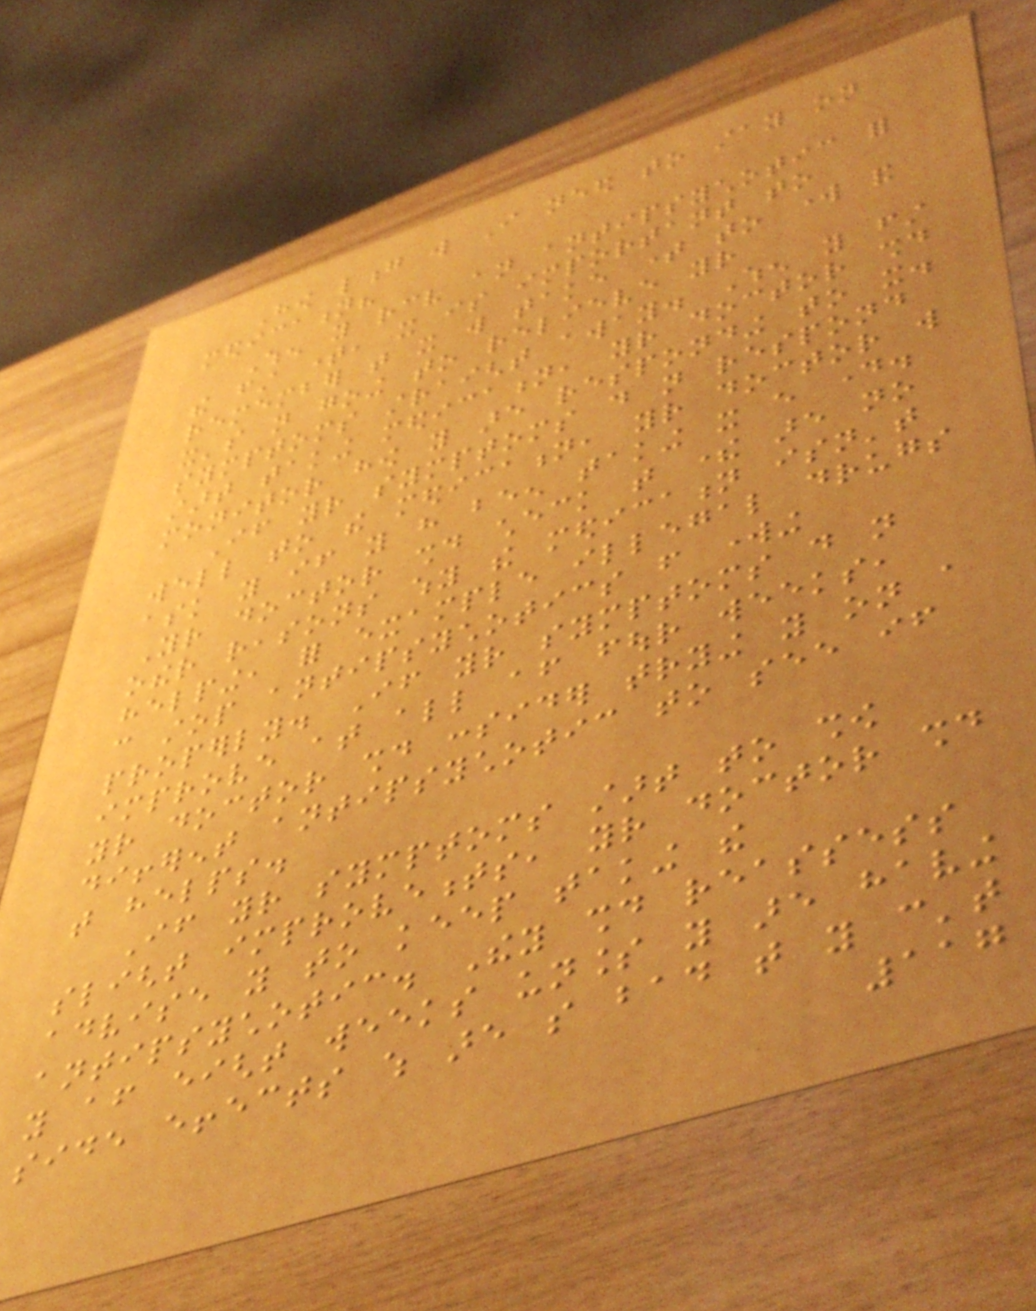How long will I need to stay on
medication?
When you receive an antipsychotic for
the first time, it is important to
remember that it will take time to work and
it's not going to relieve your
symptoms straight away. When you first
start taking medication, your doctor should
monitor how you are responding to it.
If your symptoms do not respond
well to the medication, your doctor will
ask you if you have been taking it every day.
Your doctor should check that there are no
other reasons why the medication isn't
helping, for example illegal drugs
can stop antipsychotics from working
properly. If your symptoms do not
improve at all after four weeks,
your doctor should consider trying you on a
different antipsychotic to see if
that helps.
If your symptoms start to show
slight improvements, your doctor should
advise you to keep taking the
antipsychotic. They should reassess
you after eight weeks unless you are having
side effects which are so bad that you can't
117
